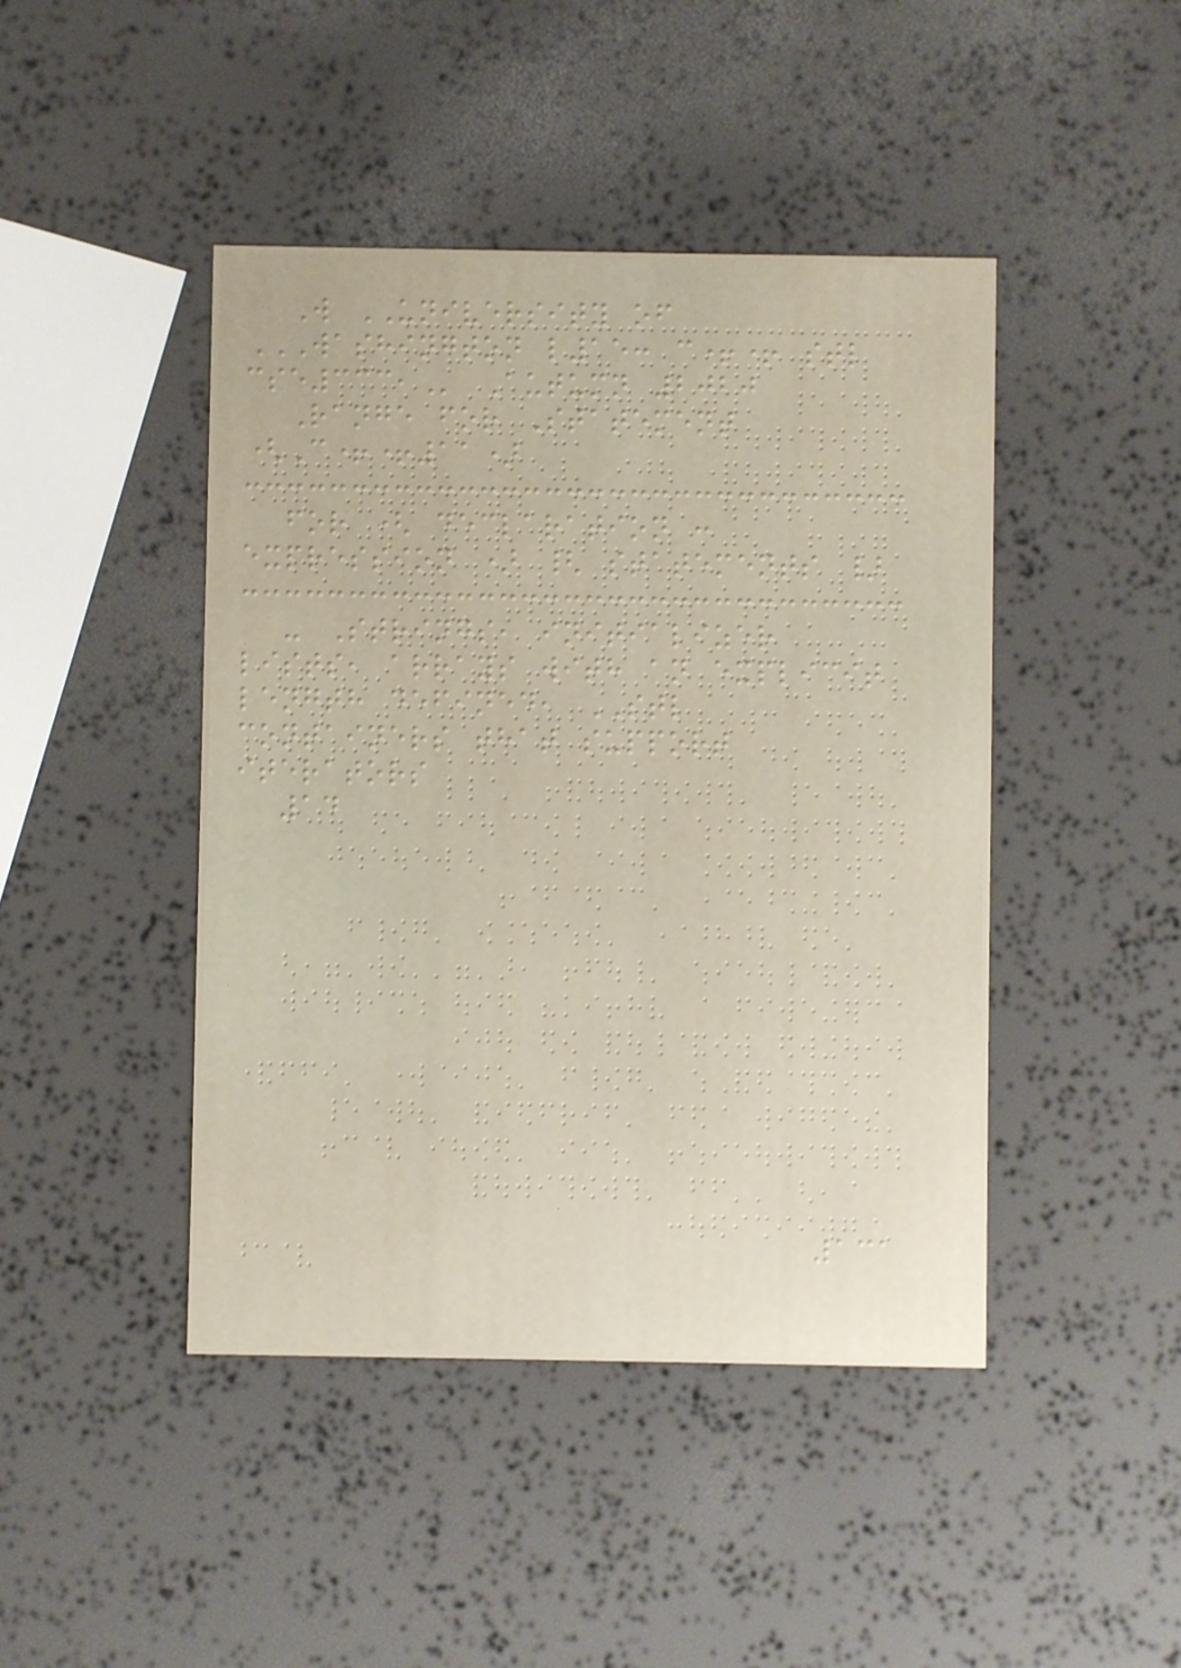W UNIVERSITY of
WASHINGTON L15: C++ STL
CSE333, Autumn 2020
Range for Statement
(C++11)
for ( declaration :
expression ) { statements }
- Strings, initializer
lists, arrays with an explicit
length defined, STL
containers that support
iterators
14
131
